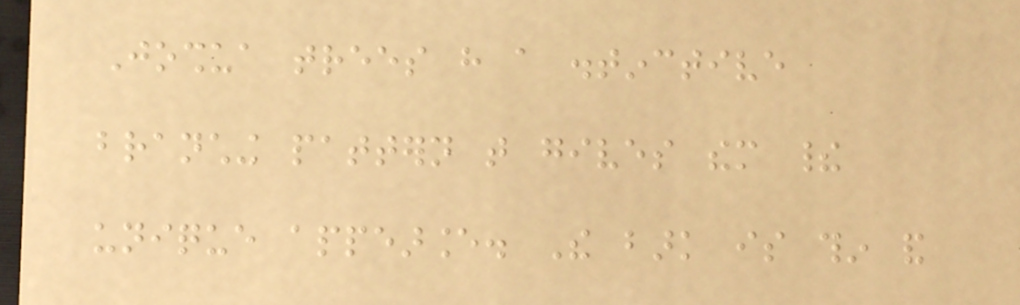Joshua trees have a distinctive
branching pattern that gives them their
unique appearance. The bark is thin and
